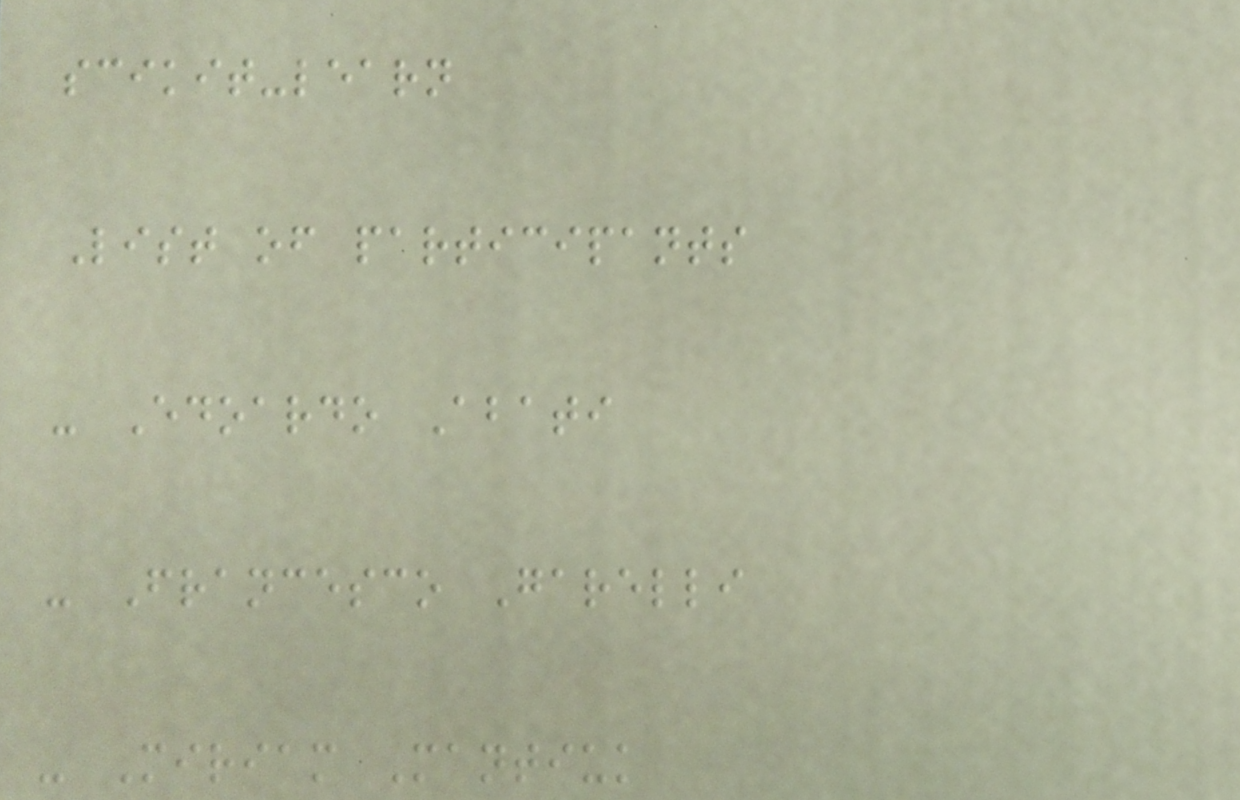scikit-learn
List of participants
- Edoardo Abati
- Francesco Garelli
- Miriam Mantiuk
